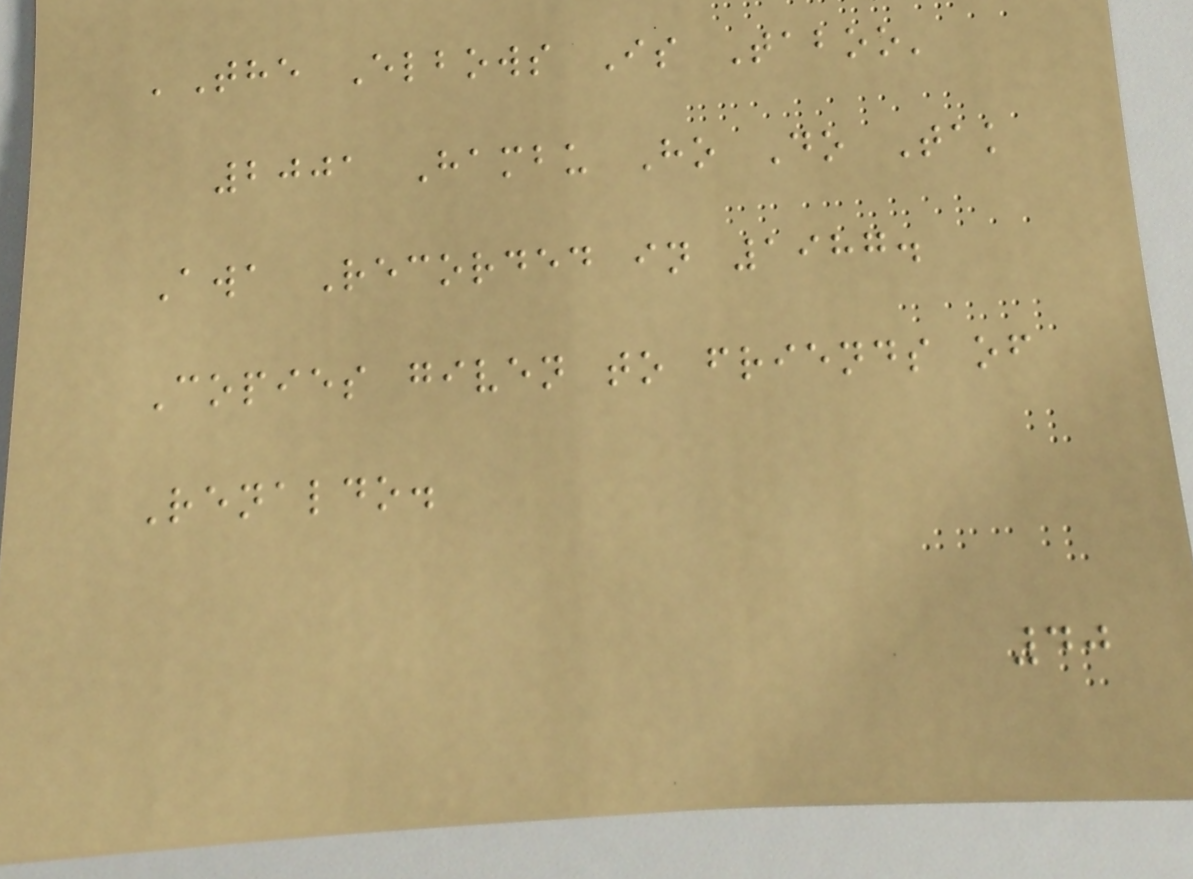'The Elbows Is Taboo'
2001 Hambu Ho Do Tak
Awa Recorded in 1987.
Copies given to friends of
Renaldo.
40
